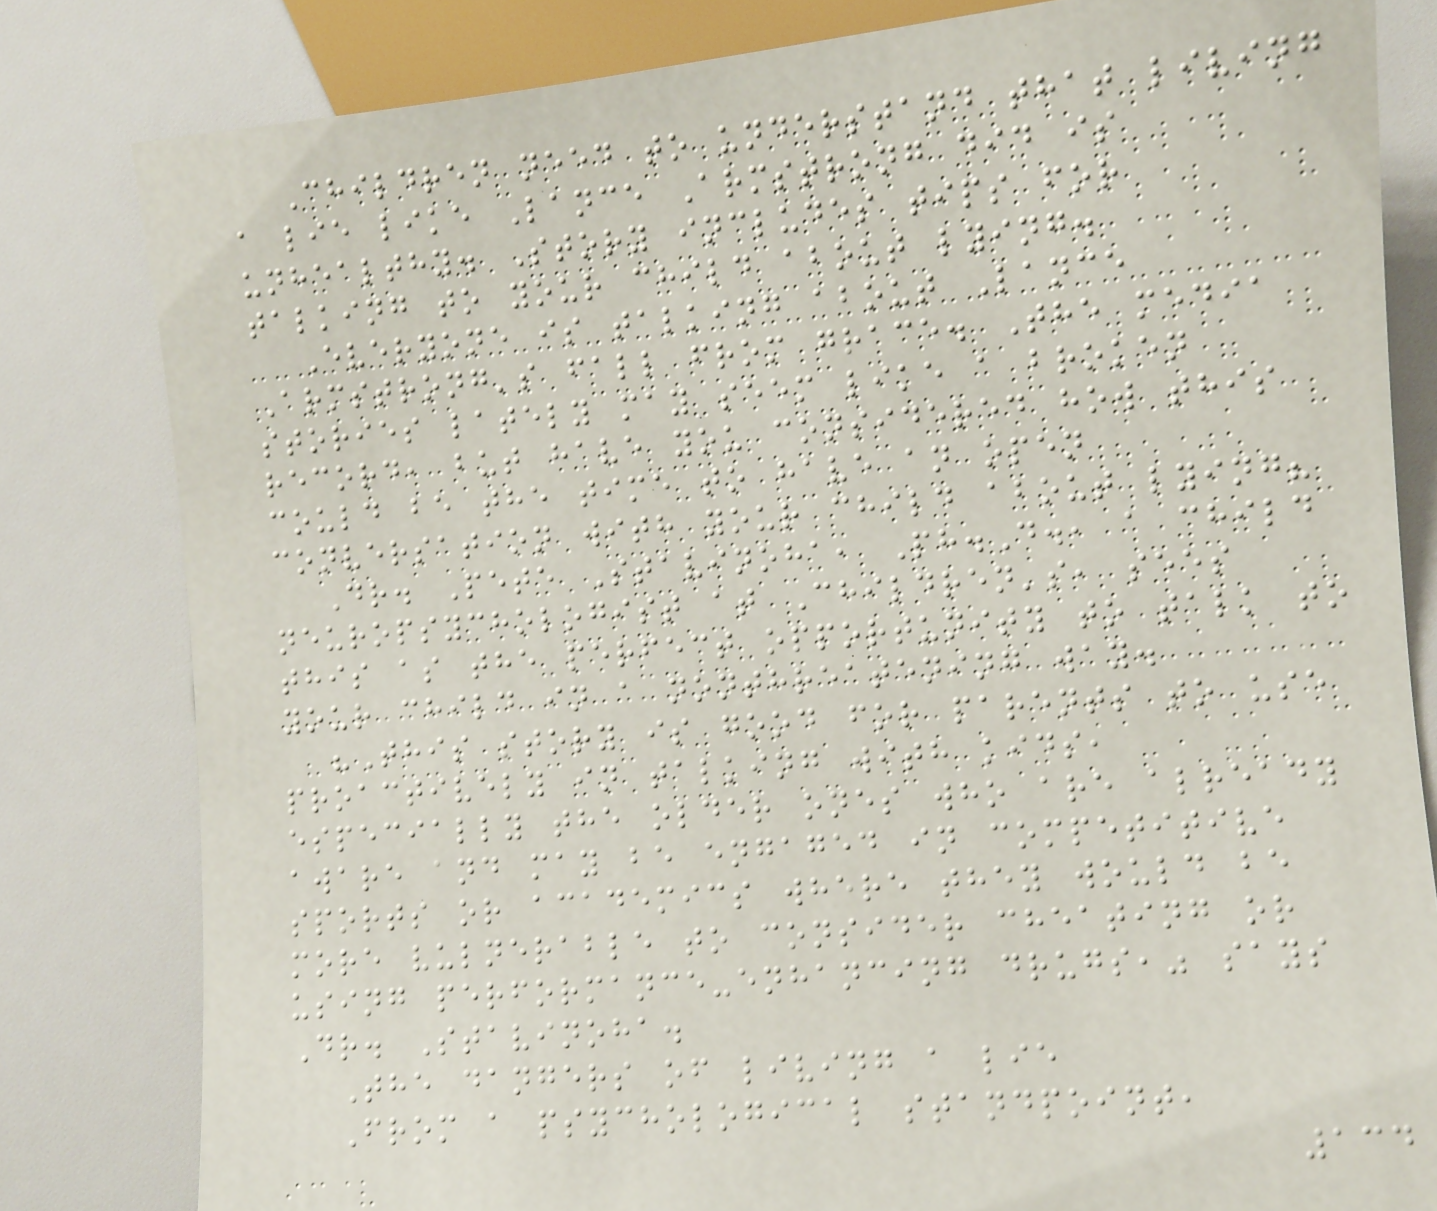Children need to understand that living
a lie like Lance Armstrong did is
unhealthy. Story includes tips for
talking to your child about lying.
Everyone is talking about Lance
Armstrong's fall from grace. The media
stories lately may seem like a broken
record, but have you considered how this
could be the time to have an open
conversation with your child about lying?
Dr. Pete Stavinoha, Ph.D., a child
neuropsychologist at Children's, sees
this as the perfect opportunity to talk to
your child in a nonthreatening way.
"This story is good for parents to use
proactively in talking with kids,
especially the older ones who are already
aware and may be engaged in competitive
sports or academics where they would be
more vulnerable to consider cheating or
using performance-enhancing drugs," says
Dr. Stavinoha.
The dangers of living a lie
From a psychological standpoint,
134
